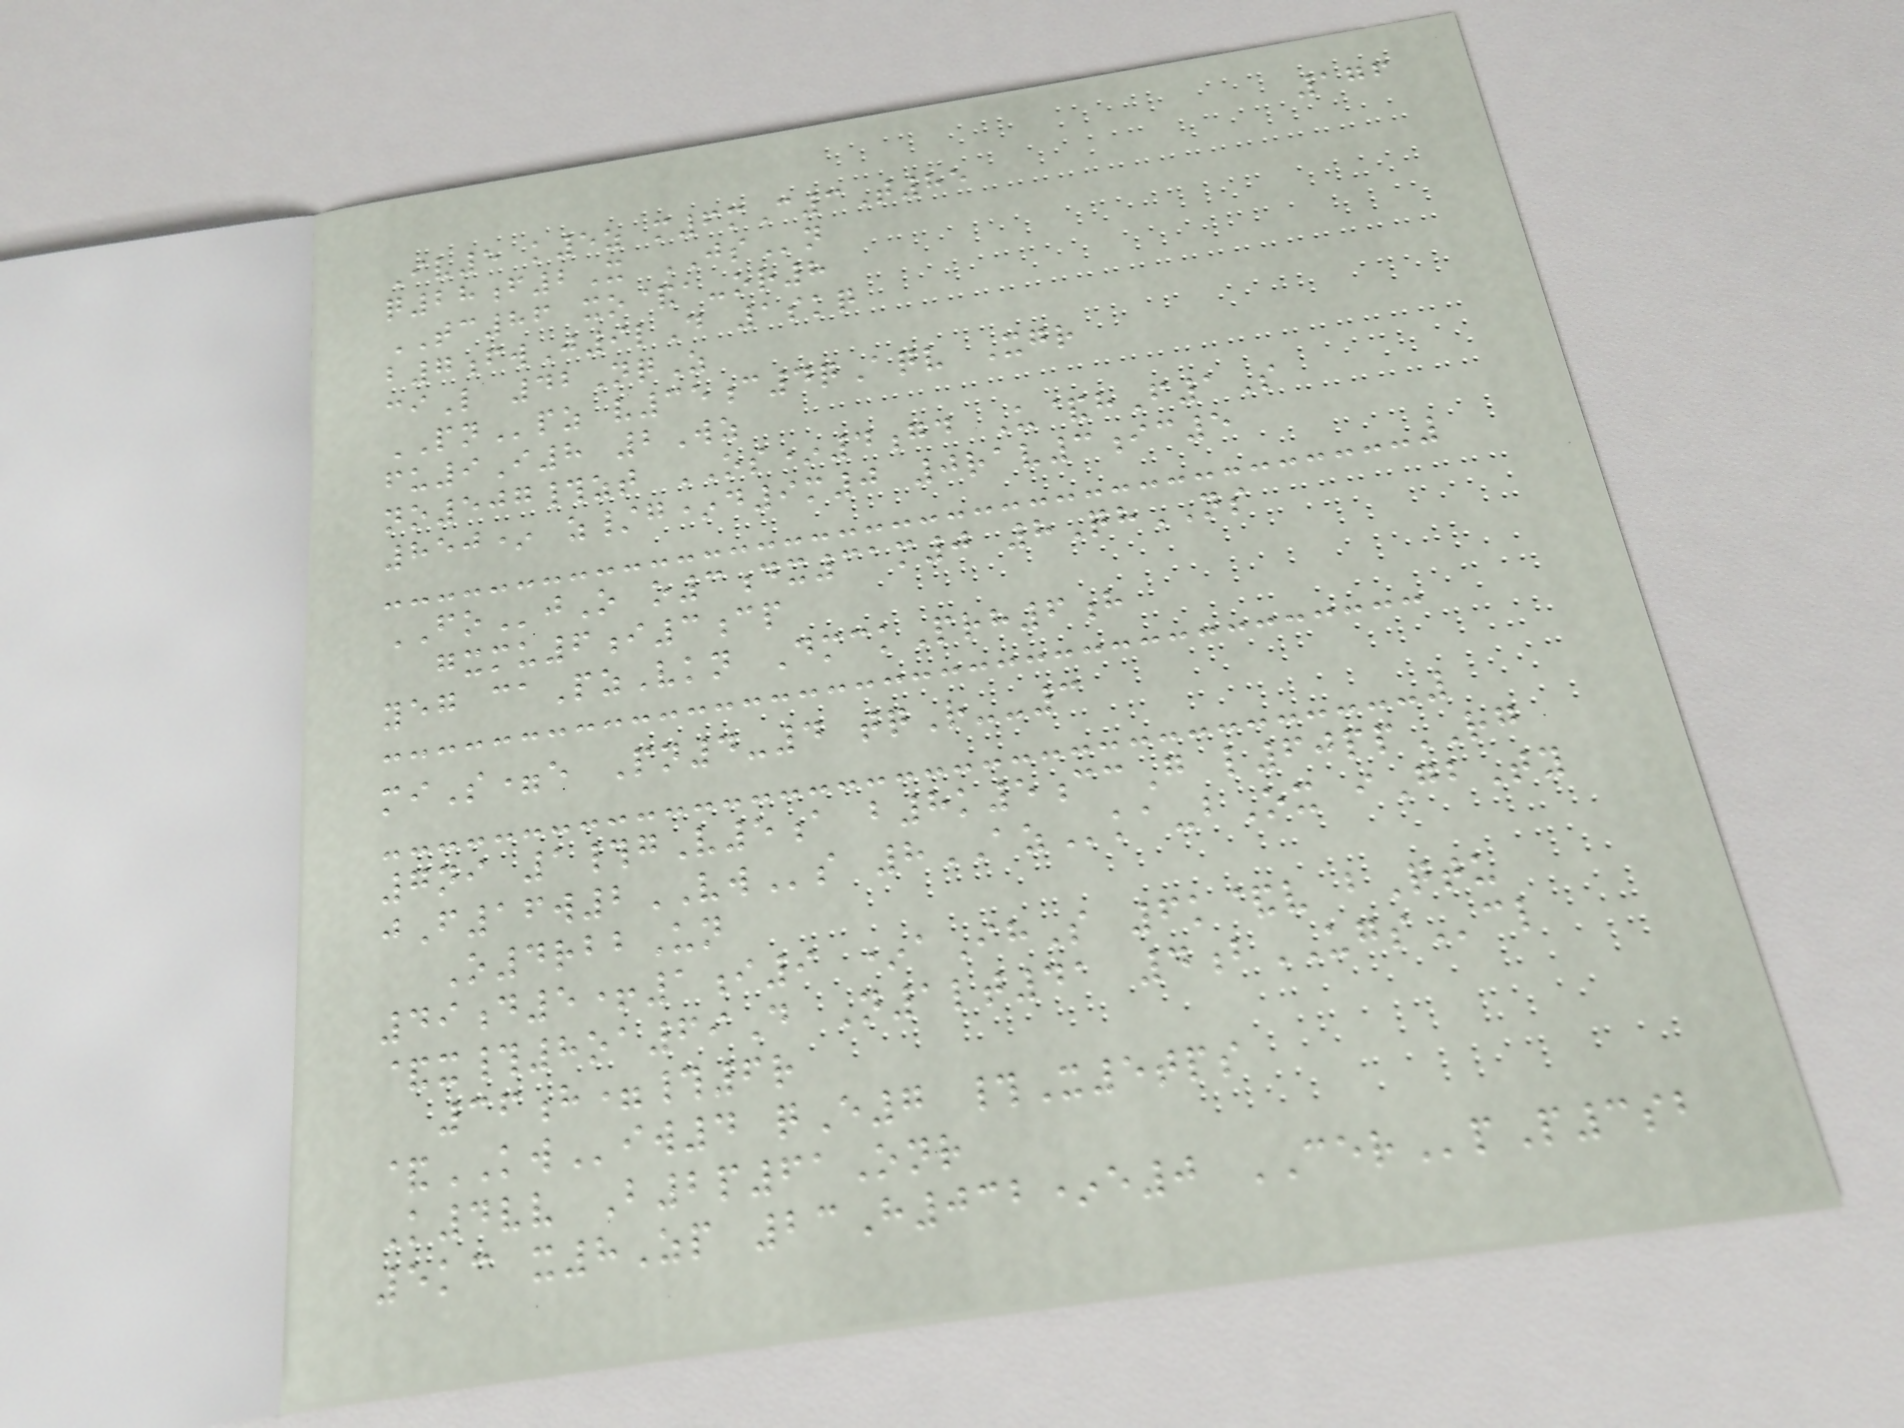176
Iv5 k5z m6mC3T85
q28f2X JSn
TC86 xo&a-or8
b7fwJ9lD 1skq
ciL 42NqZ
PNpz v35c4qAqv Xgr
fu9I8 2Wz
no507#zt OS*4gd U&hF1S
850* z/g*d9m0 0rav3ic5
FOjO o3dx31m0 8QhNS
gxmu6i3cp
yeg caPzVkn DmckPrh6h
miS=e Pn4-4 tqR--3
7ni 1#gV5a b8k5ccG l60ppRG
jF16w2VWs 8AZka-bOx iGbTy
O4rbbUn
49d5+1i9 *aIhS 6k&v bQtu
&x#8oa69D N1lt41 4bUGScl
36h=#6r
&KWiw4 qE7 #X5tps
K4vv B2p61Onr
5kc x8Zp 23H032*e0 CERpP3sb
